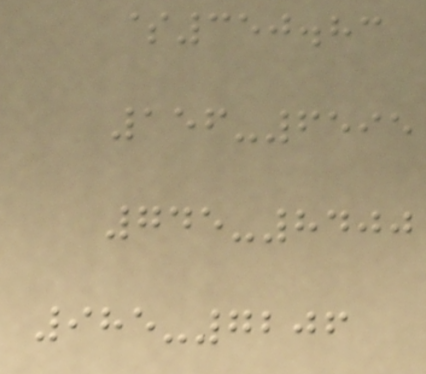$350.83
156-6595
745-8400
985-7206
